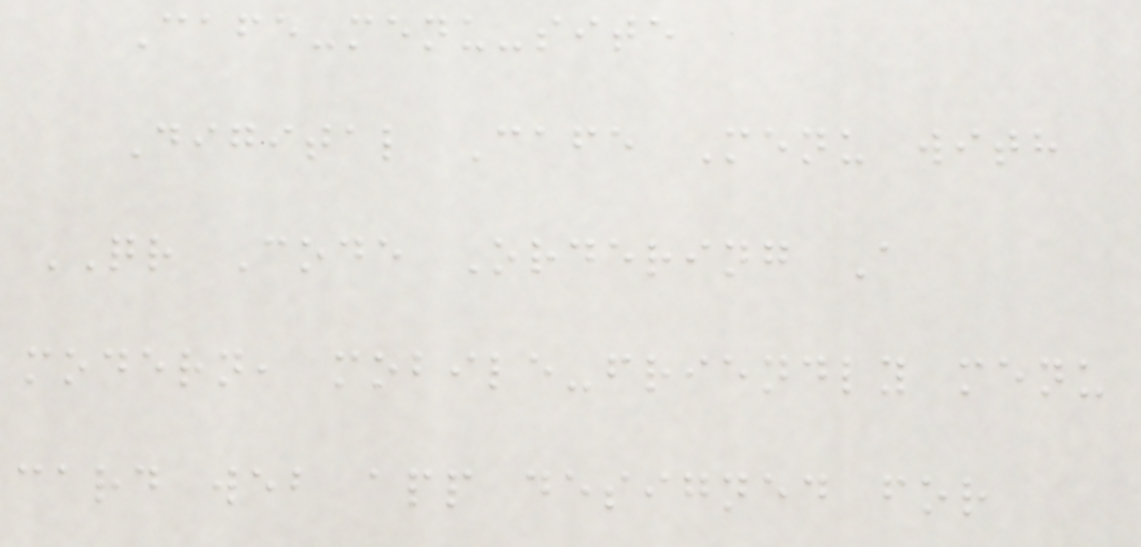Cafe-menu-site
Digital Cafe Menu with
QR Code Ordering A
modern, mobile-friendly menu
card web app designed for
